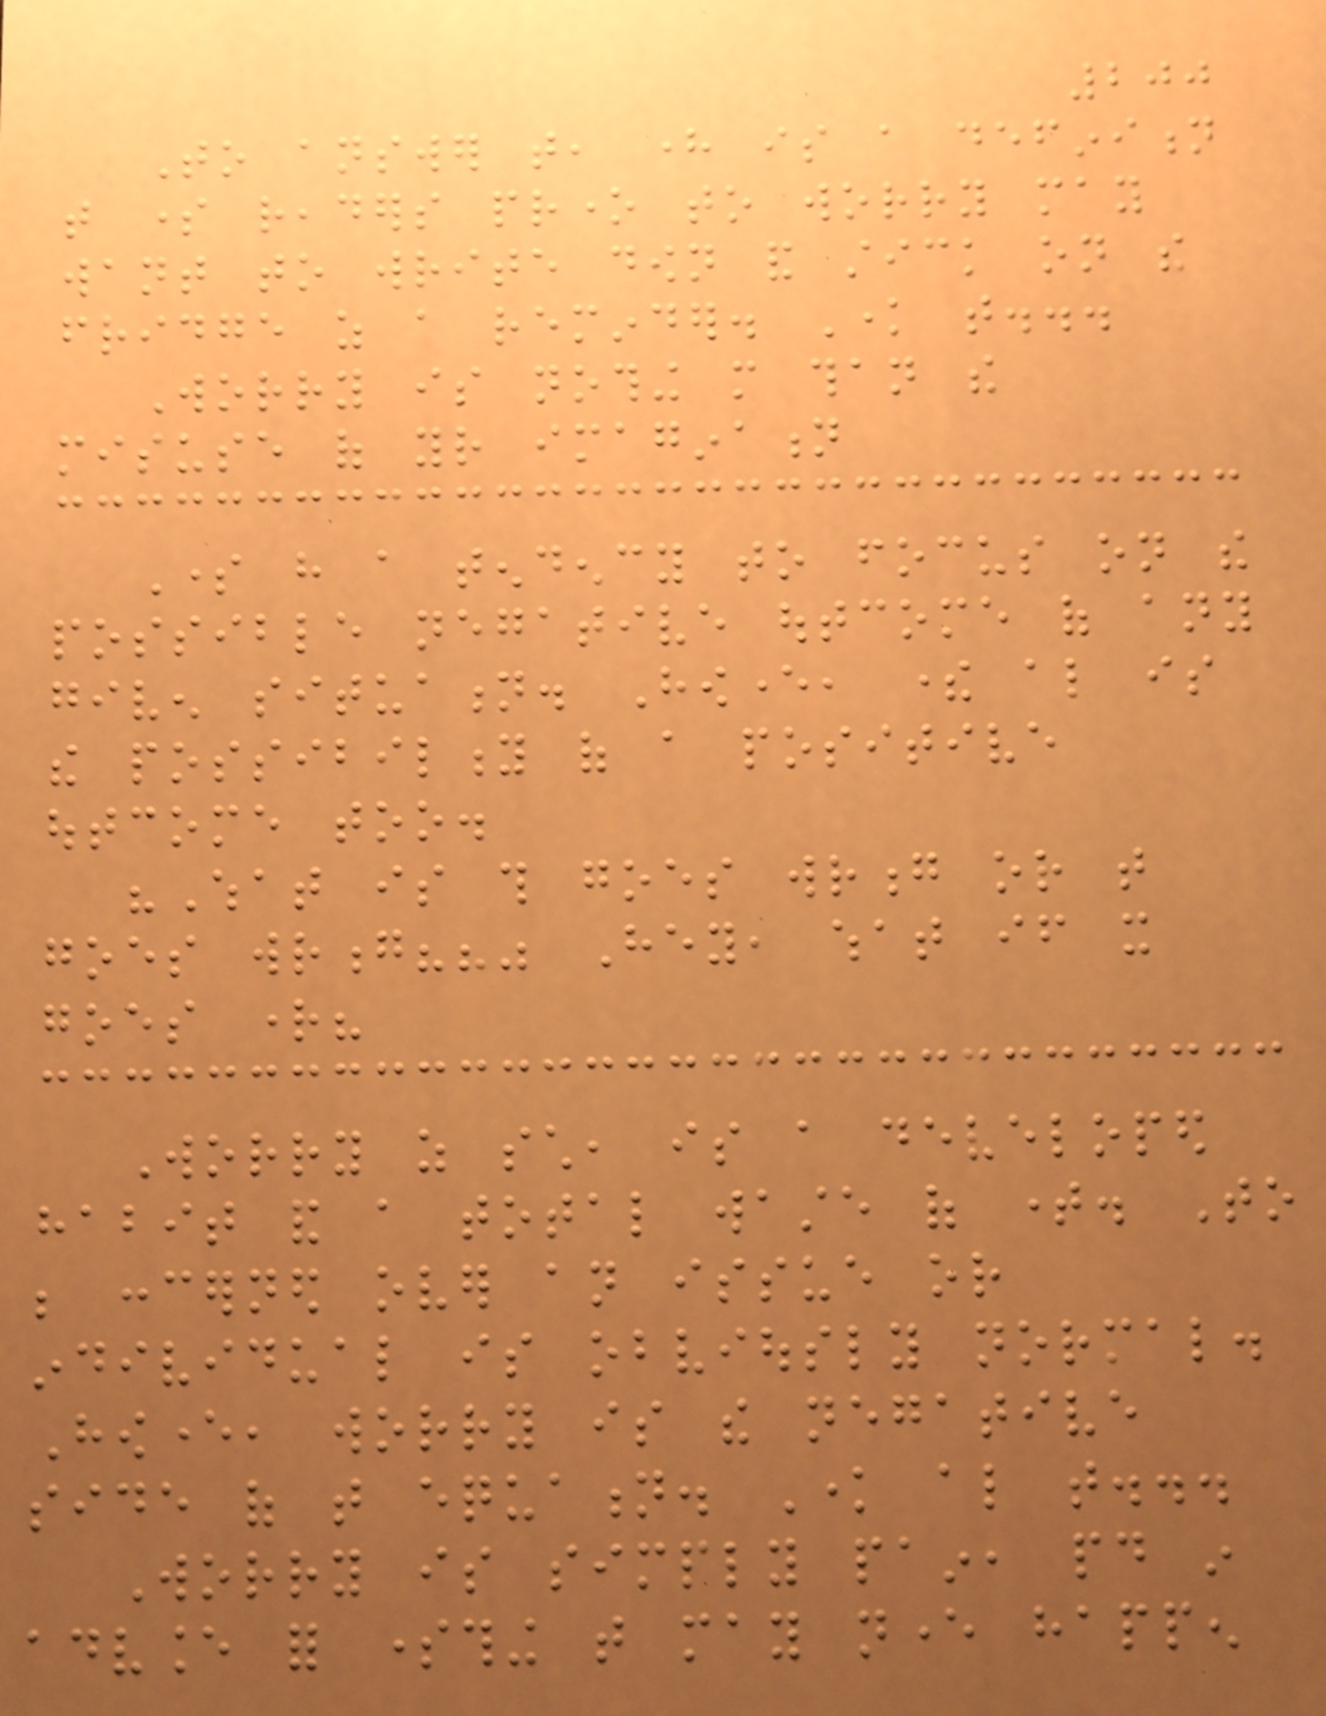200
To answer that, here is a definition
that some readers prone to worry may
want to write down and stick on the
fridge as a reminder. Know that...
Worry is nothing more than the
misuse of your imagination
Some have a tendency to focus on the
possible negative outcome of any
given situation. However, there also is
the possibility of a positive
outcome too.
"What is this goes wrong or that
goes wrong??" Hey, what if it
goes right?
Worry as such, is a developed
habit and a total waste of time. To
be concerned over an issue or
individual is obviously normal.
However, worry is the negative
side of that equation. Know also that...
Worry is simply pain, paid in
advance for something that may never happen
